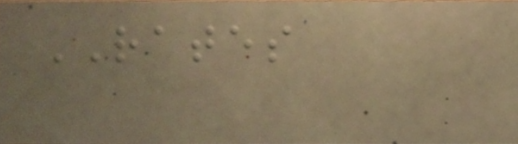RATES
